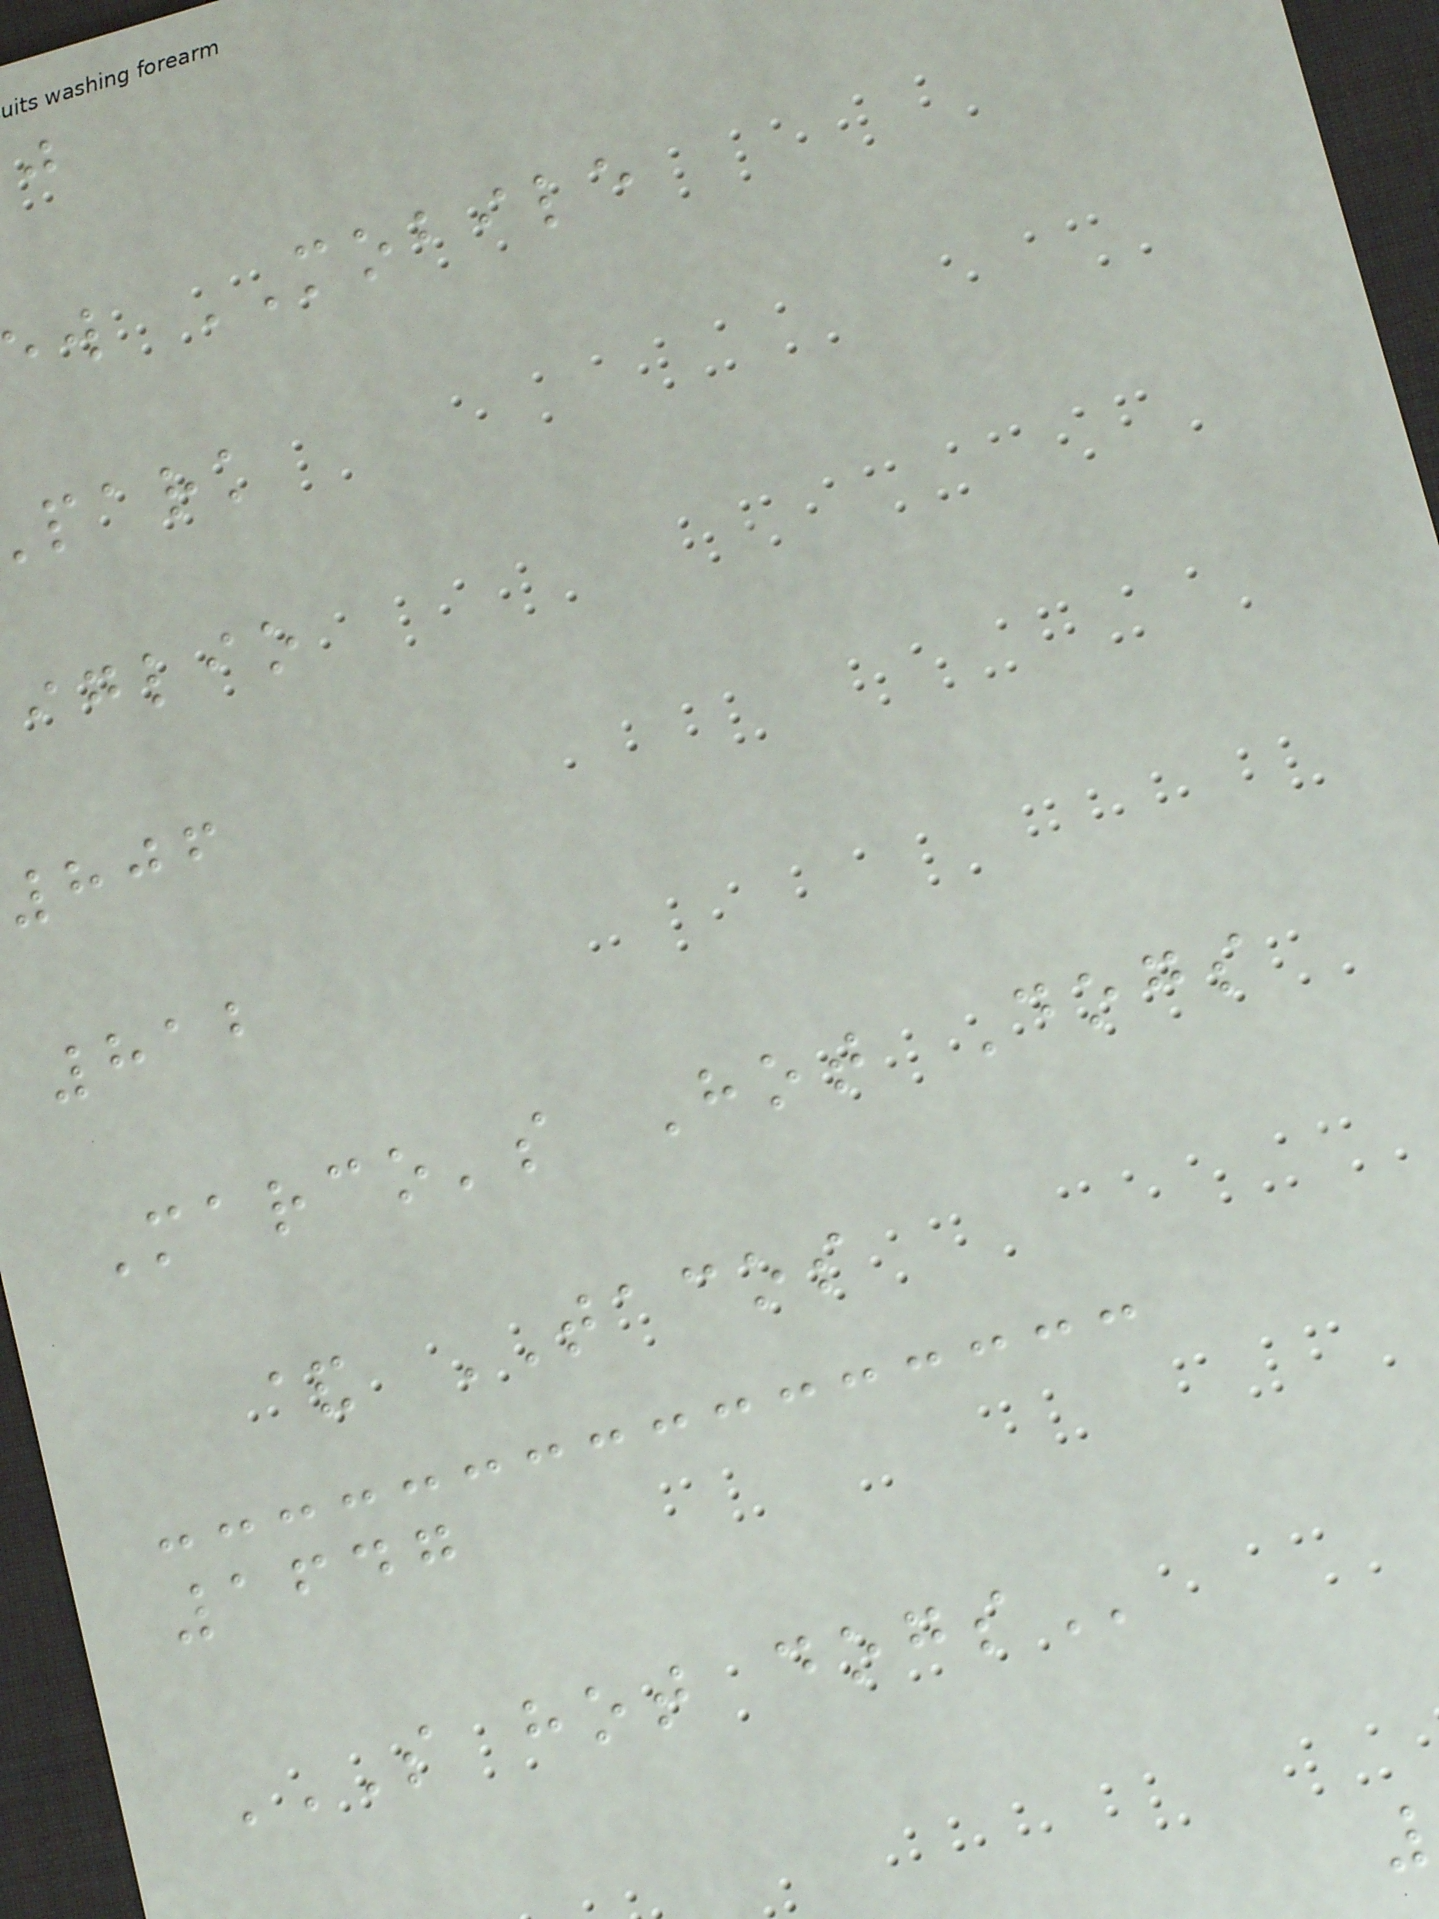w MOBILE
park
iglio
806
812
Marco's Hot Dogs
& TACOS
1647
S HOT DOGS
